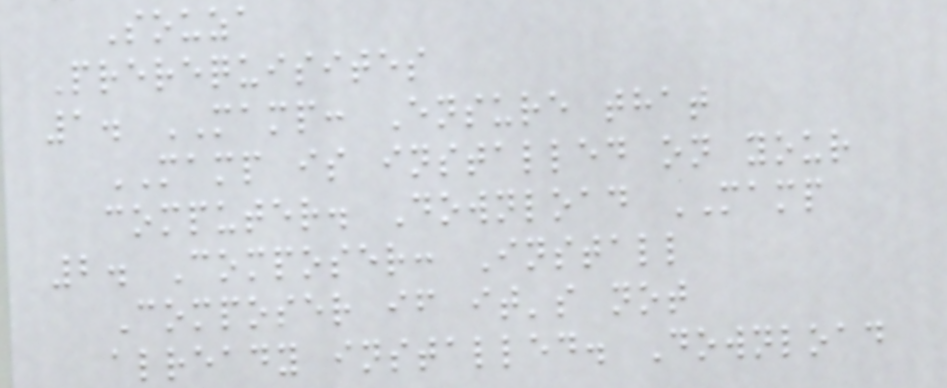Souza
Prerequisites
1. MAMP: Ensure that
MAMP is installed on your
computer. Download MAMP
2. Composer: Install
Composer if it's not
already installed. Download
